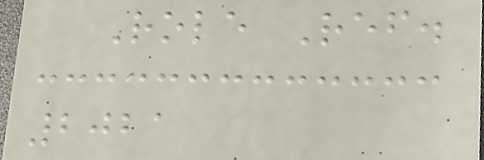Role Ref.
2021
